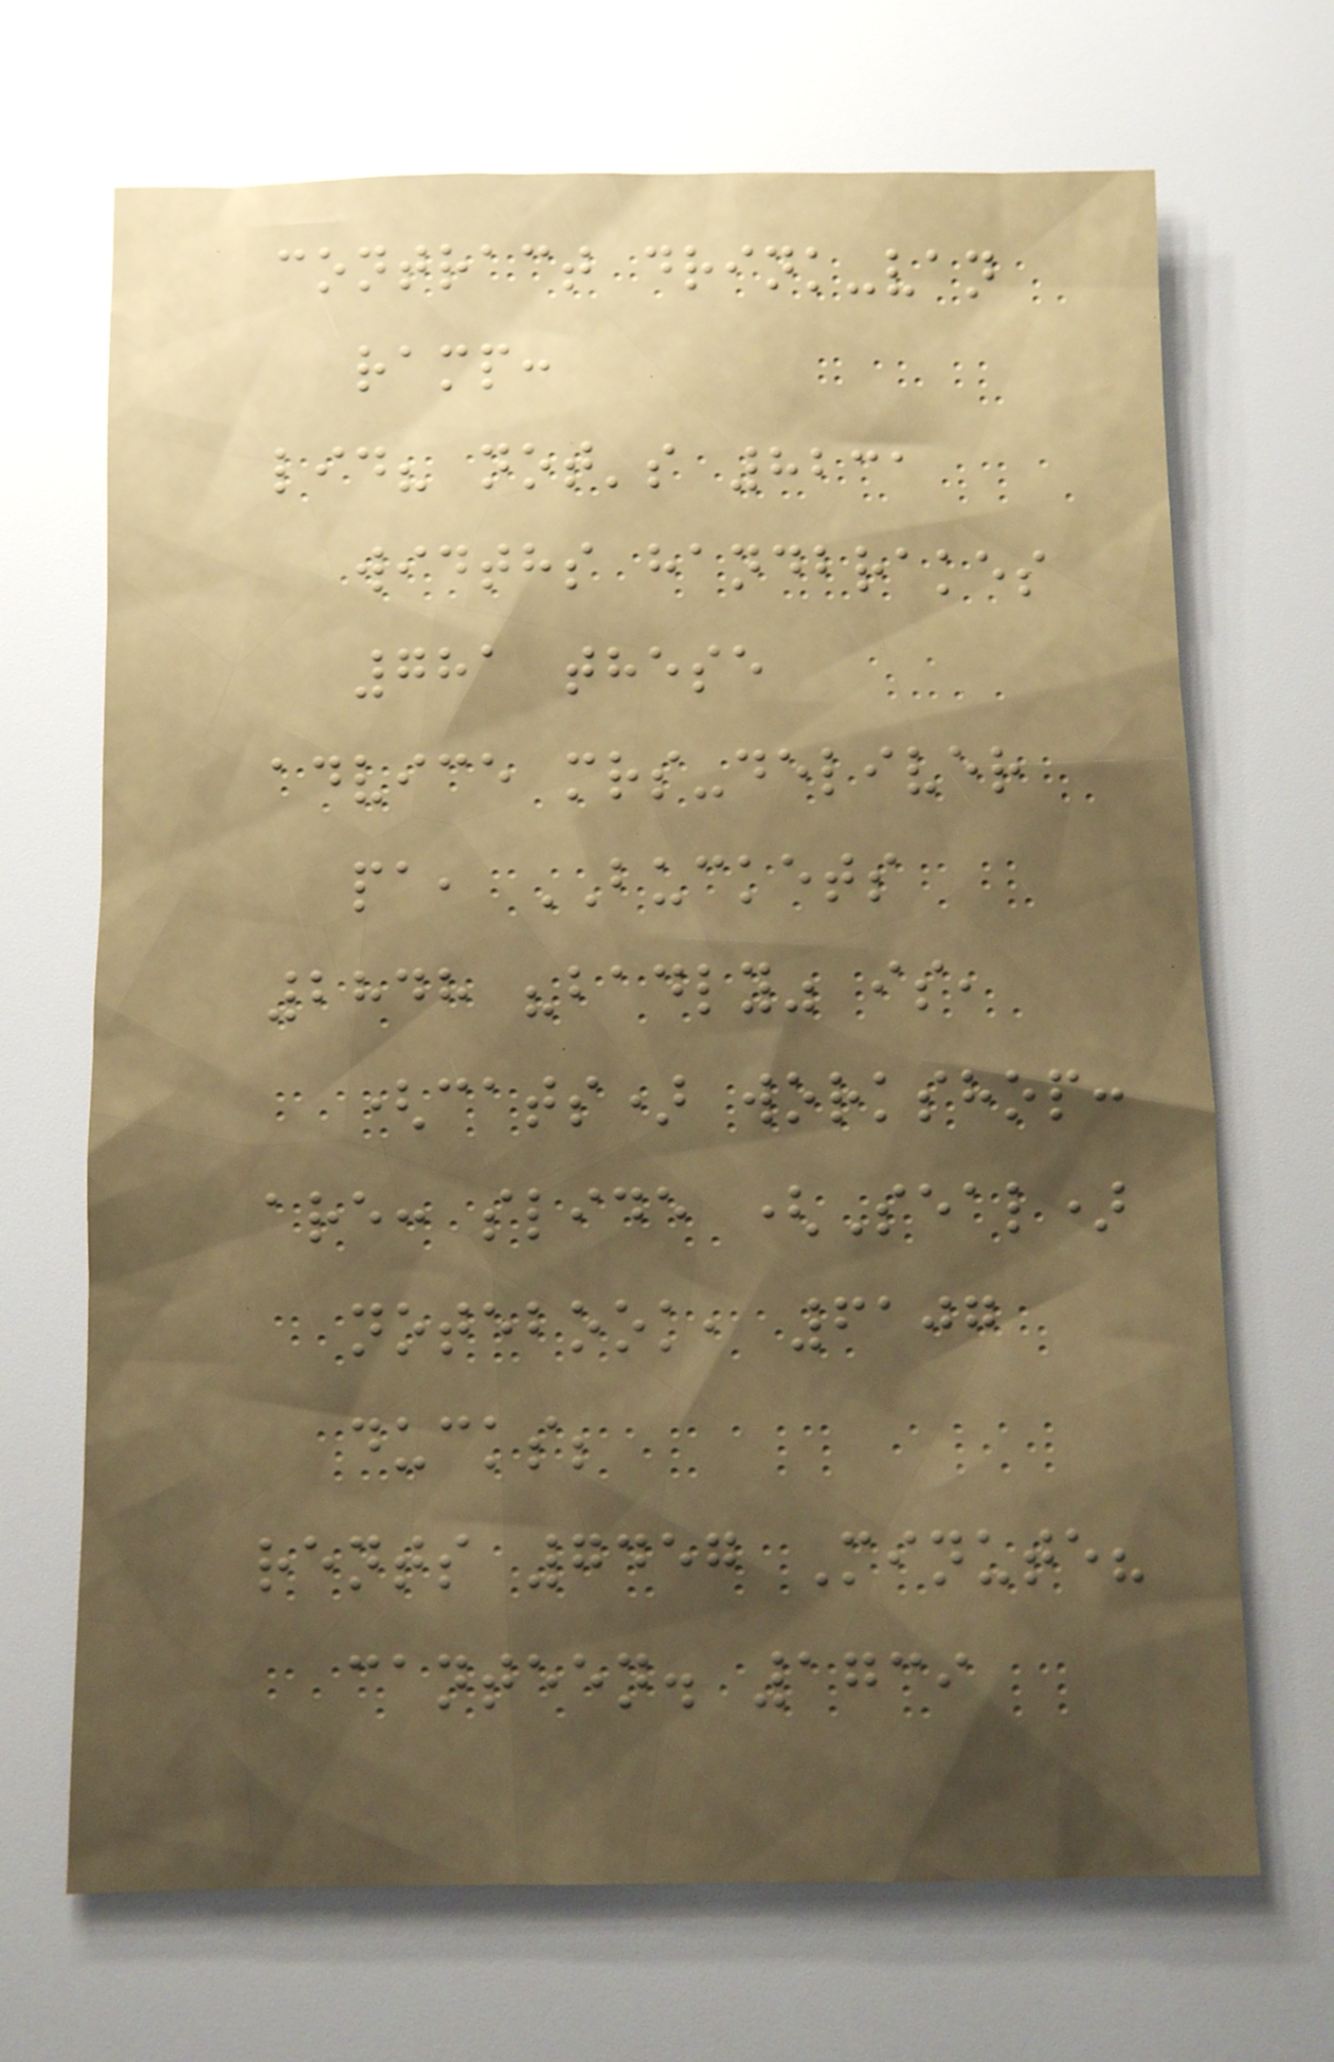contract drink-van
ramp:
lid? not's 8231
widths handbrakes
781 these
advice mrs-deliver
pa, BUCKETS
2848 "badly" is,
(cats) workshop:
are: slide (Seal)
notebook, 6107
ducks;
rents 7457 Minute?
canteen. 1739
